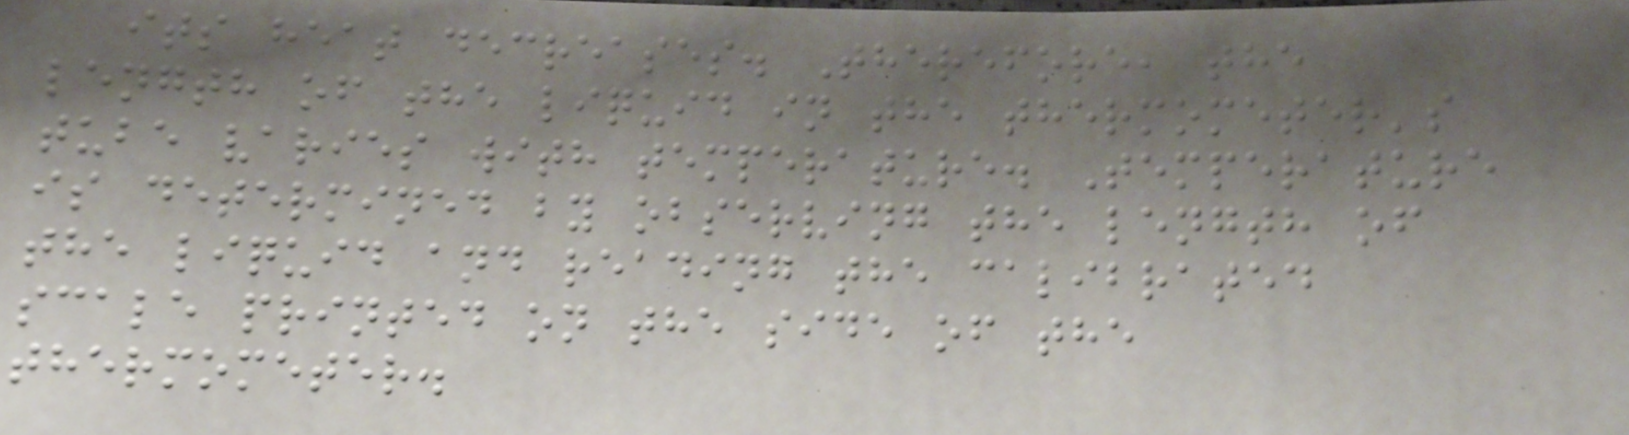its heat decreases. Therefore, the
length of the liquid in the thermometer's
tube varies with temperature. Temperature
is determined by observing the length of
the liquid and reading the calibrated
scale printed on the side of the
thermometer.
